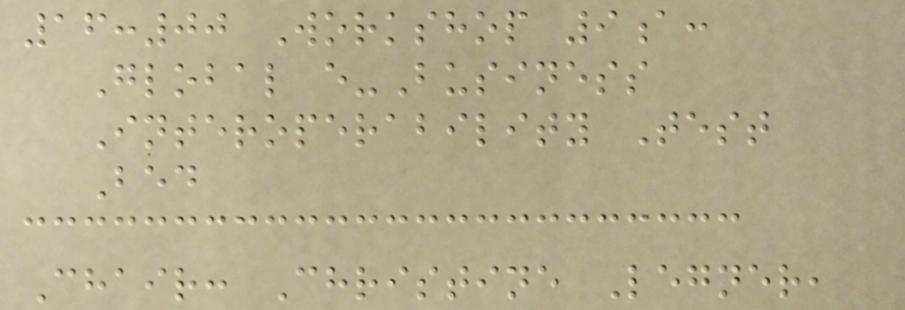16:00 Workshop 9a:
Global e-Business
Interoperability Test
Bed
Chair: Christine Legner,
